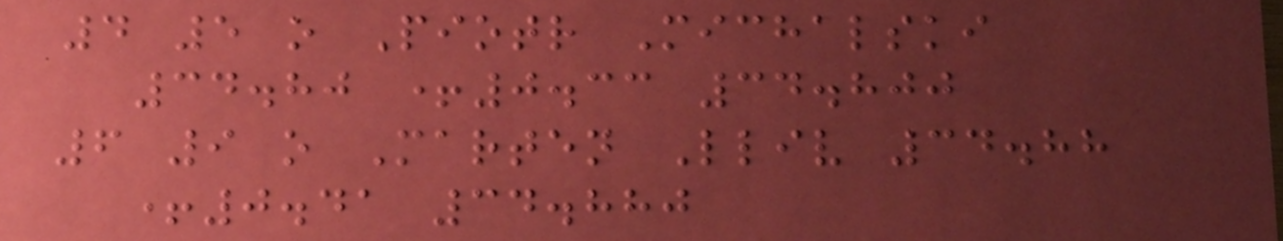4 5 o Piotr Michalski
34.80 +0.33 34.800
6 9 o Marten Lliv 34.88
+0.41 34.880
